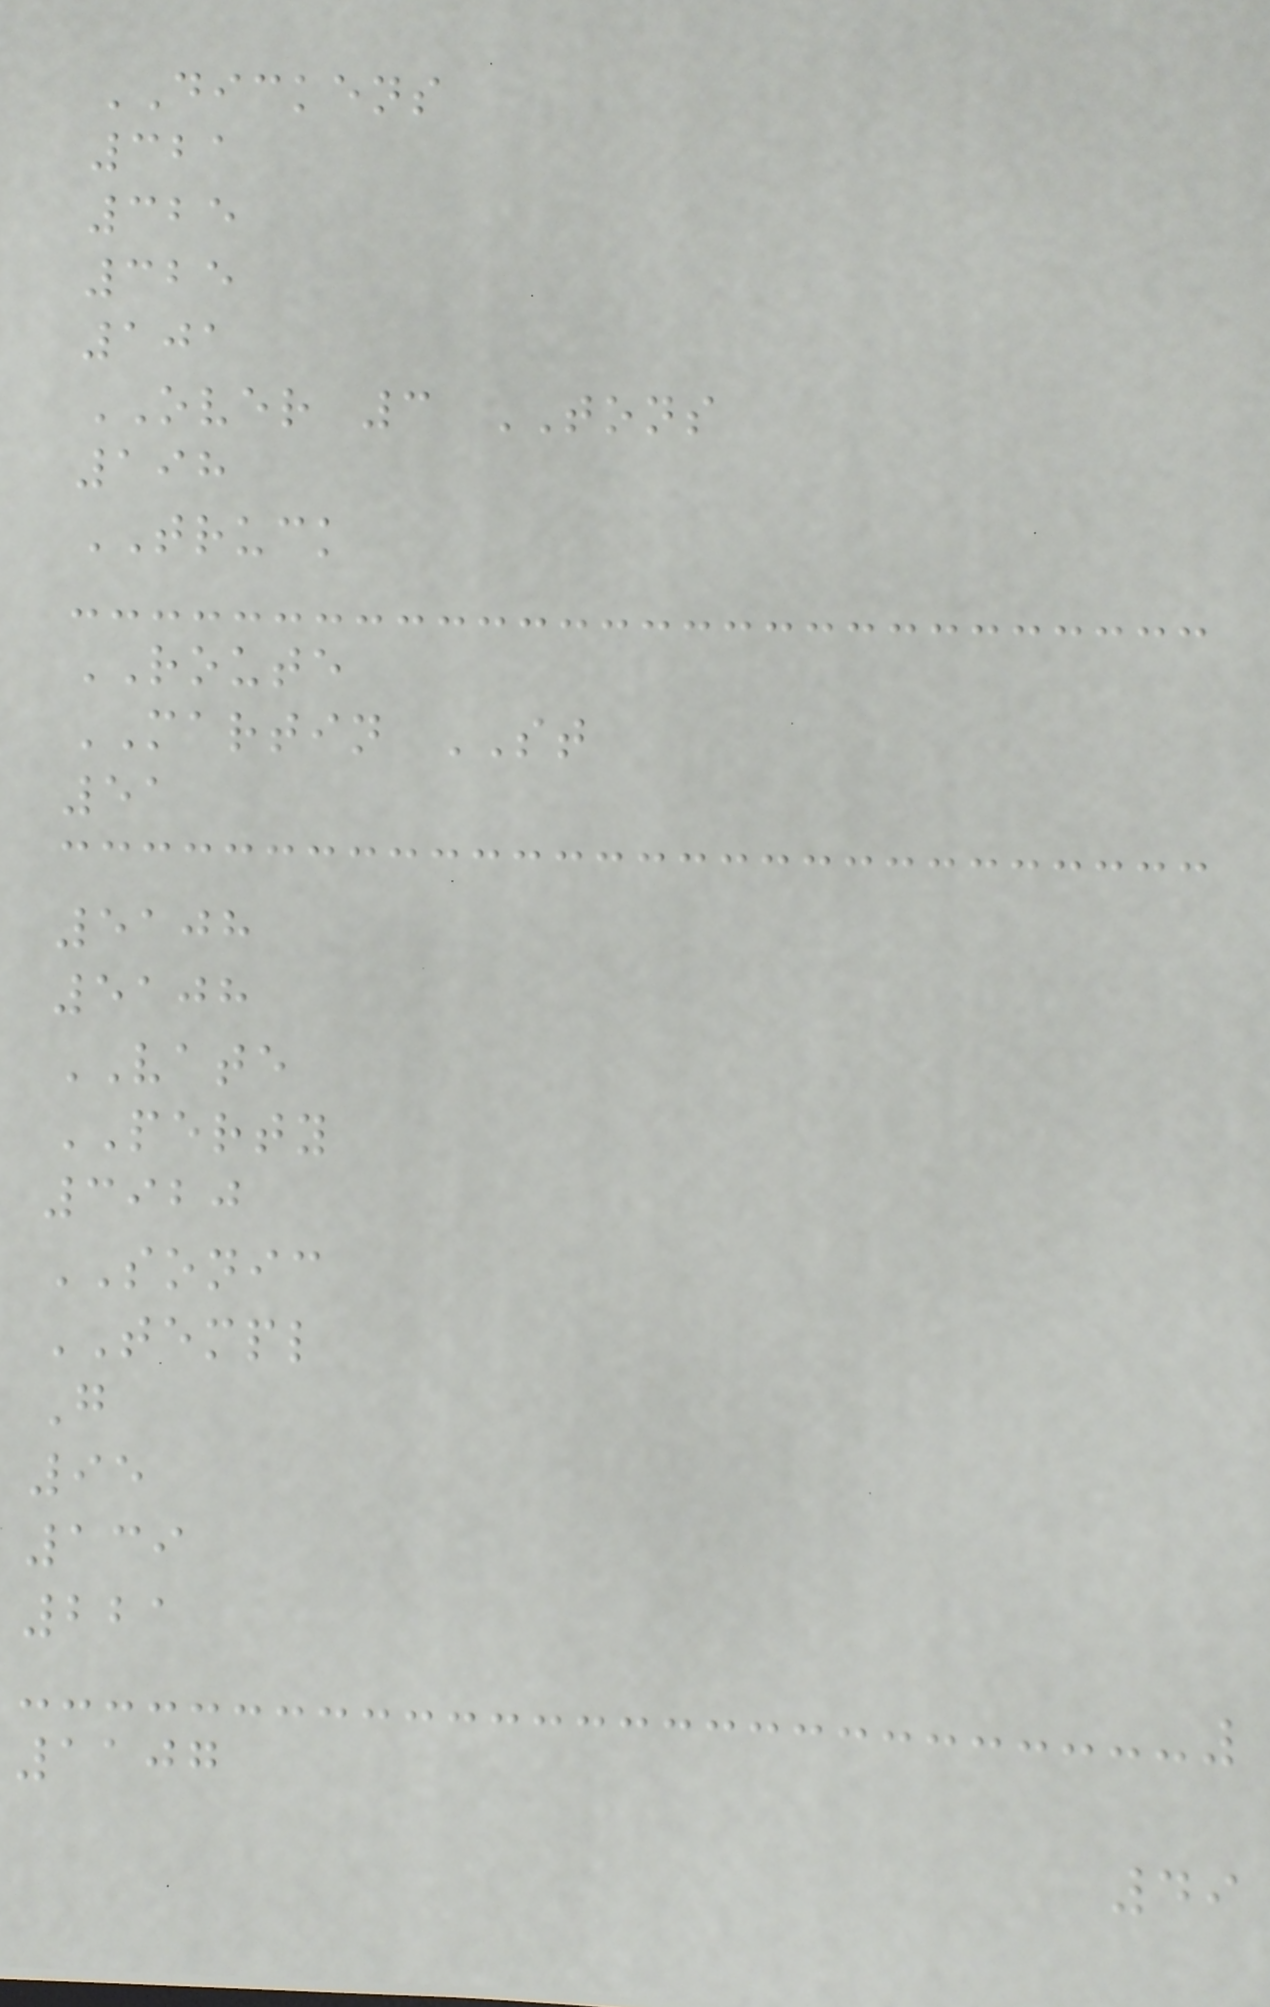DICKENS
321
325
325
101
OVER 3 TONS
198
TRUCK
ROUTE
MARTIN ST
51
5108
5108
VATE
PERTY
3920
SONIC
TEMPL
G
95
139
221
1107
49
